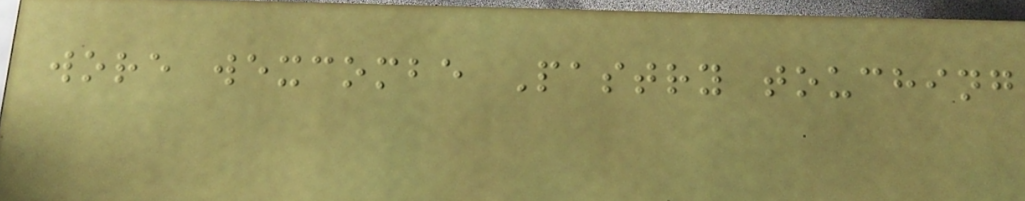wore wexcombe Pastry touching
